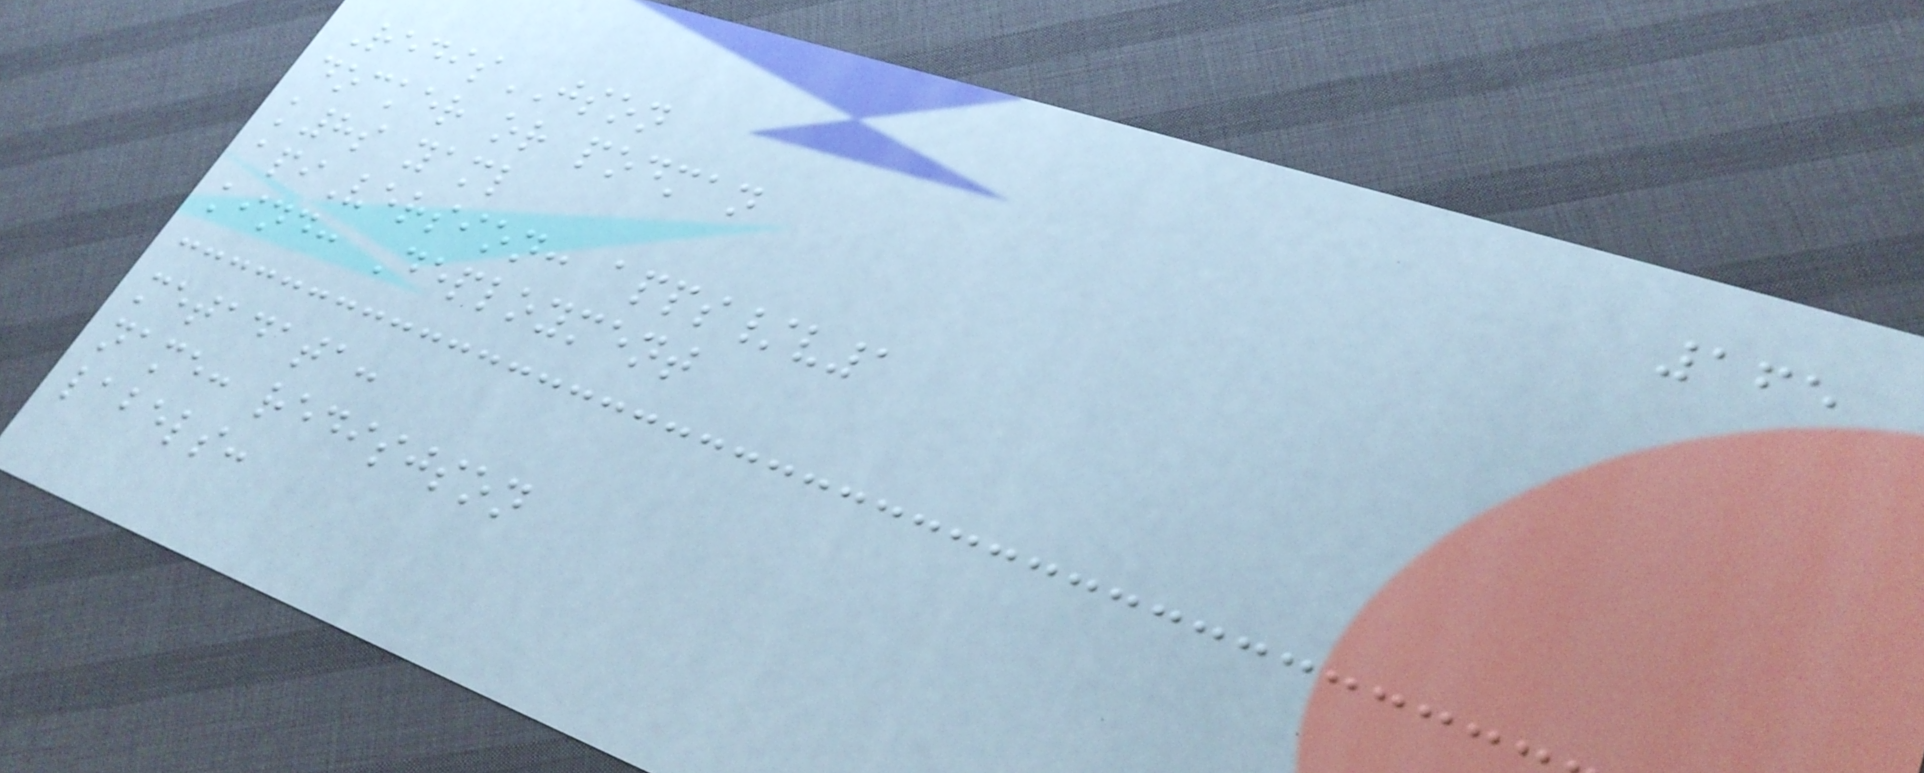165
RedisJSON
docker or podman
k8s yaml
apiVersion: apps/v1
kind: Deployment
metadata:
name: redisjson
labels:
